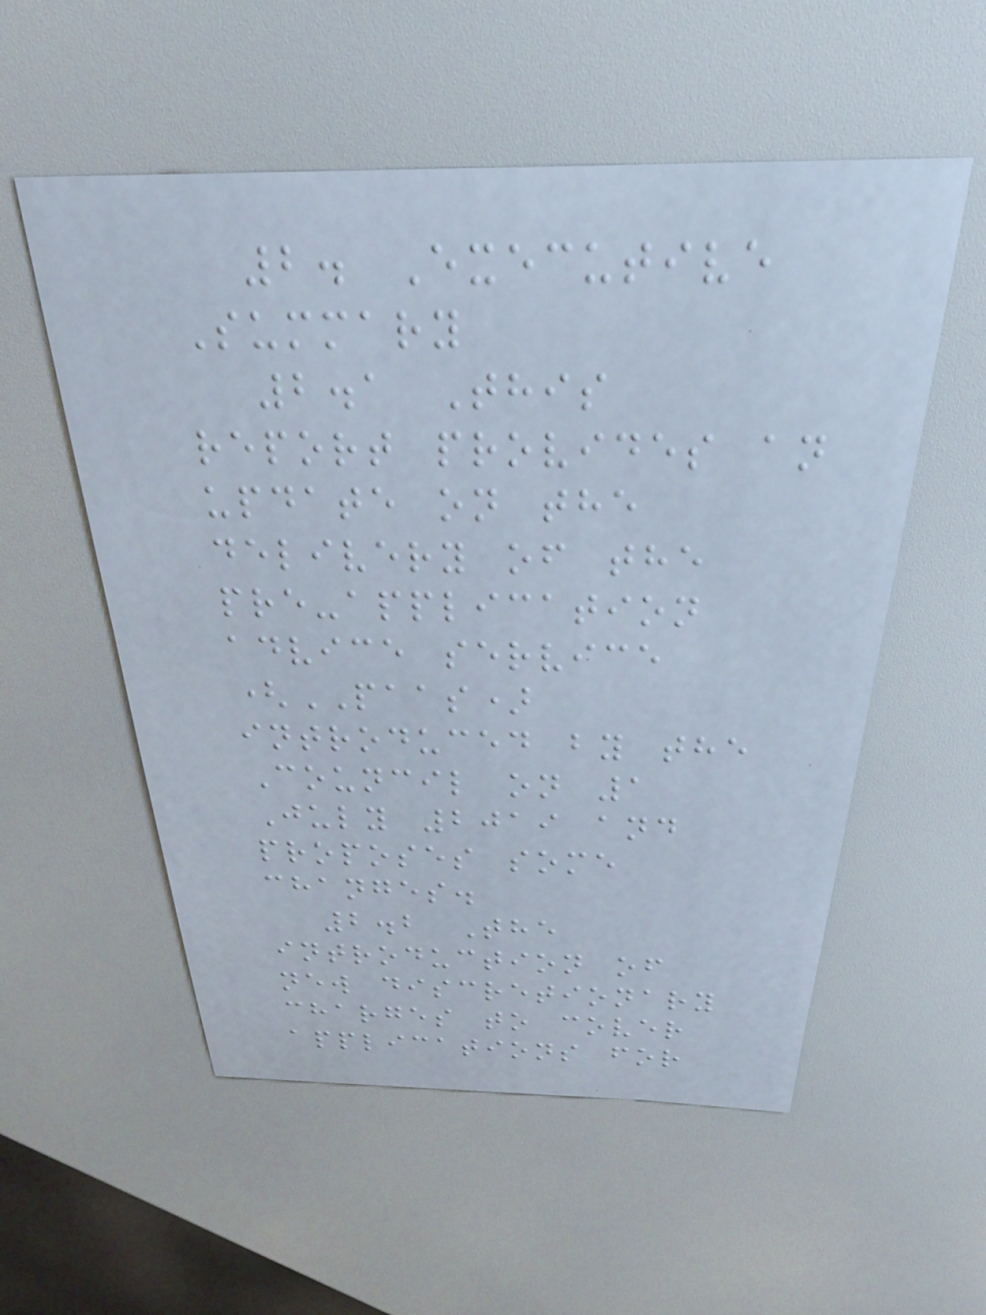2. Executive
Summary
2.1 This
report provides an
update on the
delivery of the
pre-application
advice service
(PAAS)
introduced by the
Council on 1
July 2019 and
proposes some
changes.
2.2 The
introduction of
new discretionary
charges to cover
applications for
